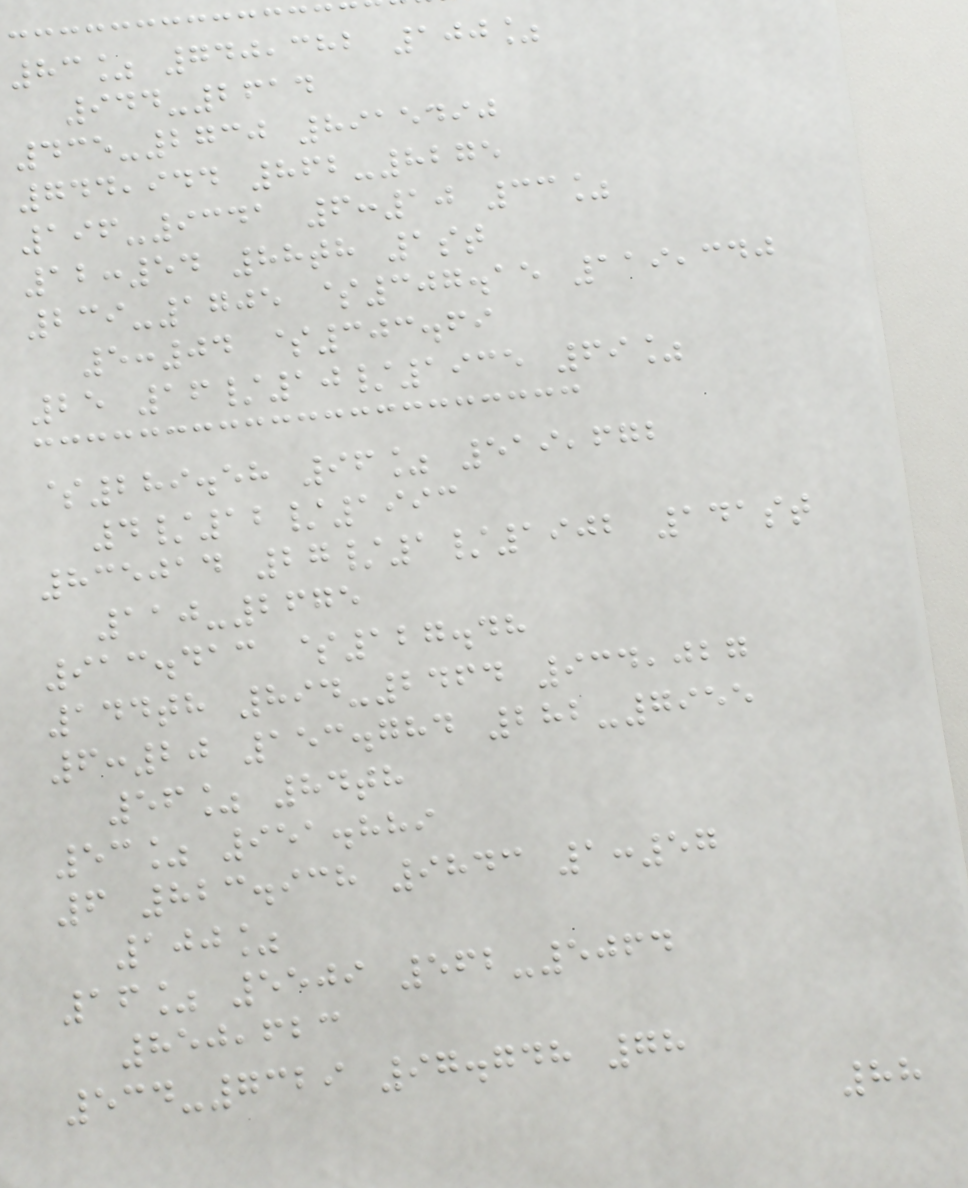83% 740,382 100%
944-2614
435-2730 8915490
744,944 862-8275
196-9341 6:10 33%
12:54 88th 1st
239-1705 $307.15 119,340
5:04 $303.69
25 16/10/1935 69%
$289.58 96% 519,672
4/12/1993
835014 27/1/1902 141st
110-2675
913.413 $127.48
144th 894-2464 934,027
6:20 153.784 282-7955
56% 84th
53% 951.889
6 823.938 9843 1:57
100%
16% 5509 562-5064
850,623
534-7329 97.748 78
88
